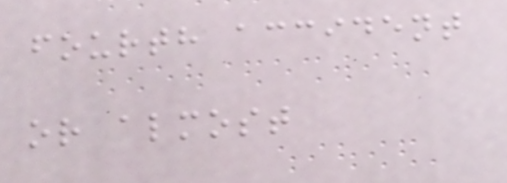fourth accident
or almost
